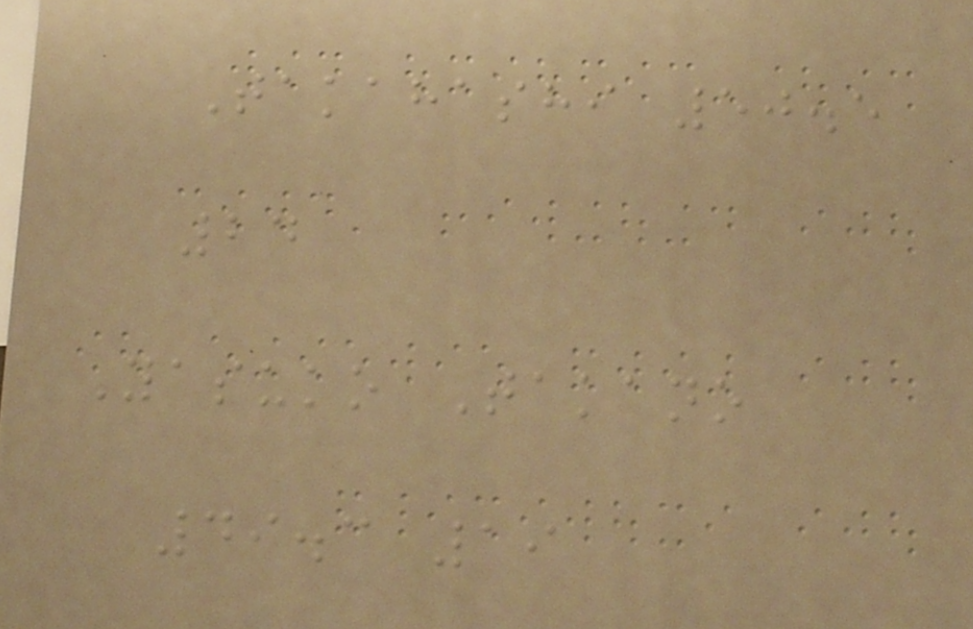Takahashi 50.5
24
Yasuko Takano
49.3 19
